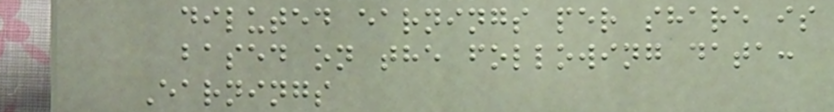diluted earnings per share is
based on the following data:
Earnings
